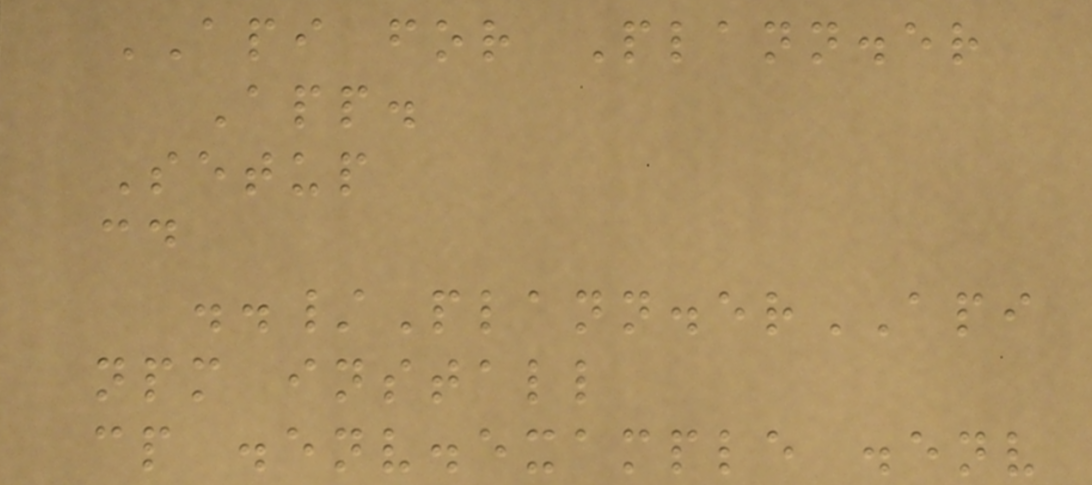API for Plann.er
App.
Setup
cd
../Plann.erAPI
npm install
cp .env.example .env
